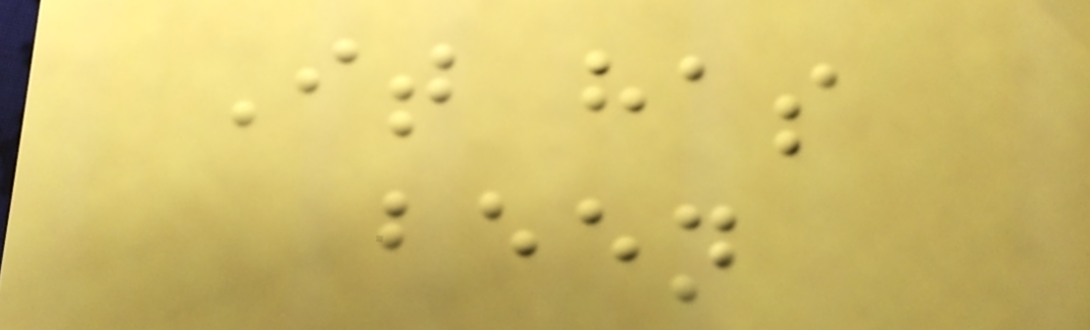It has
been
